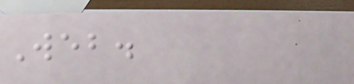Web.
